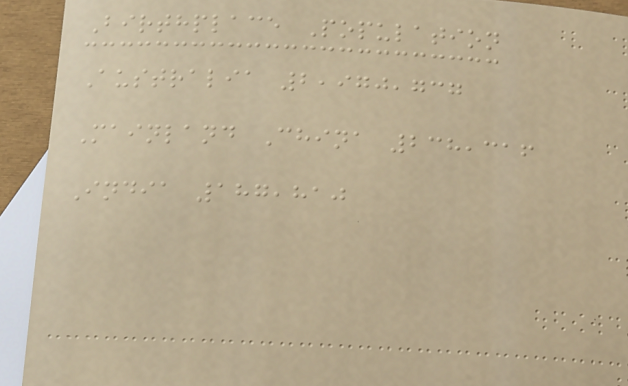Birthplace Population
Australia 2,970,737
Mainland China 238,316
India 187,810
